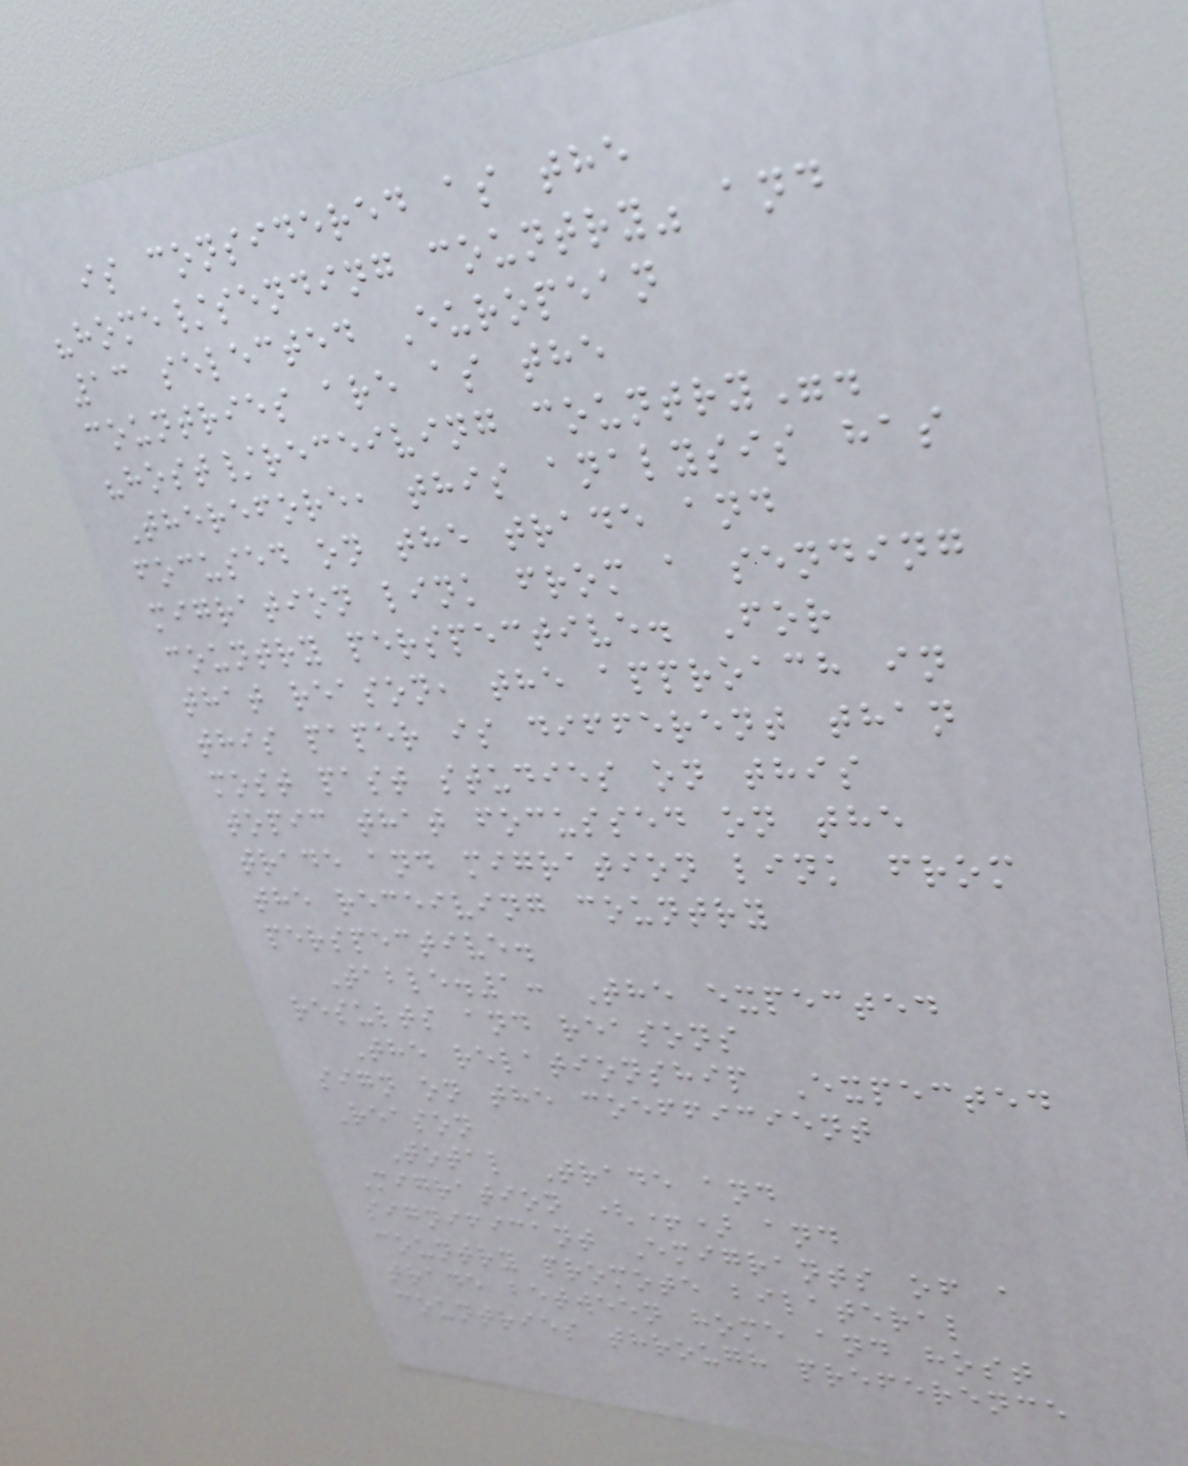is considered as the
"home/sending country" and
13 selected European
countries are as the
"host/receiving country".
Therefore, this analysis has
focused on the trade and
migration link from a sending
country perspective. For
that reason, the approach in
this paper is different than
most past studies on this
topic that focussed on the
trade and migration link from
the receiving country
perspective.
Table.1: The expected
results and reasons
The relationship Expected
sign on the coefficient
Reason
Total Trade and
Migration (+) and
significant Emigrants of a
country promote bilateral
trade between home and host
countries through preference
